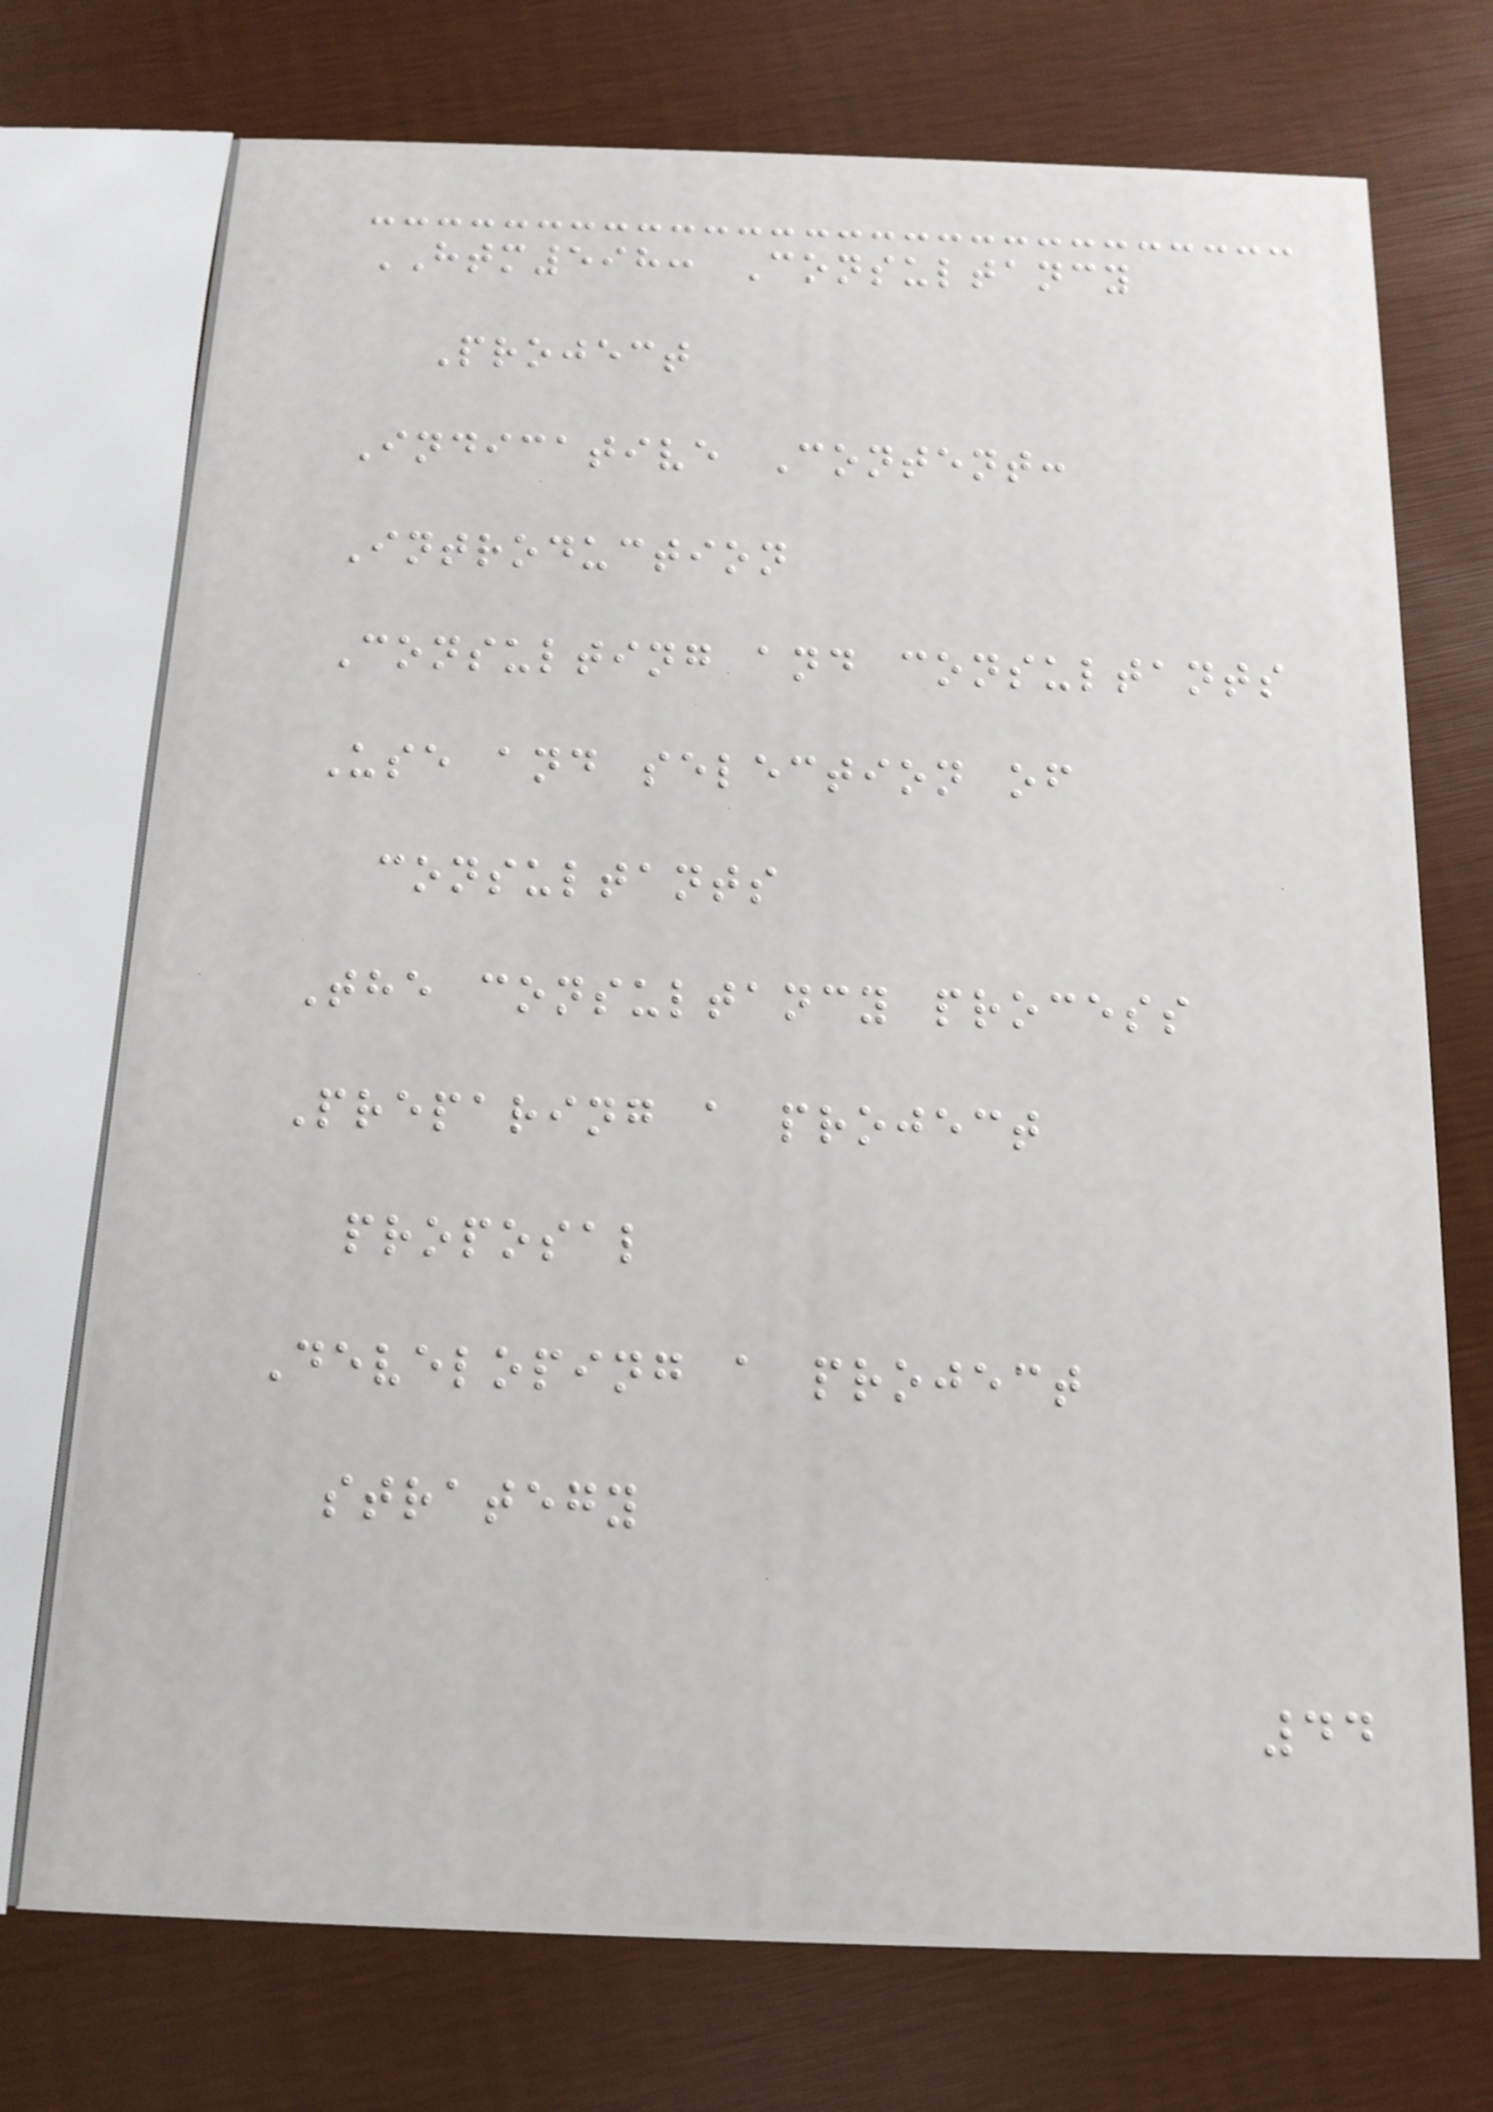HTM598: Consultancy
Project
Indicative Content:
Introduction
Consulting and consultants
Use and selection of
consultants
The consultancy process
Preparing a project
proposal
Developing a project
strategy
44
